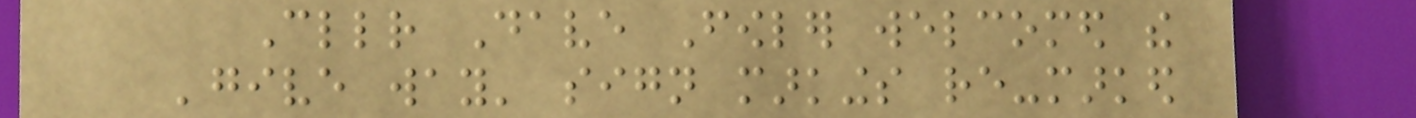Cllr Dave Fowler welcomed the
'give way' sign markings re-marked
